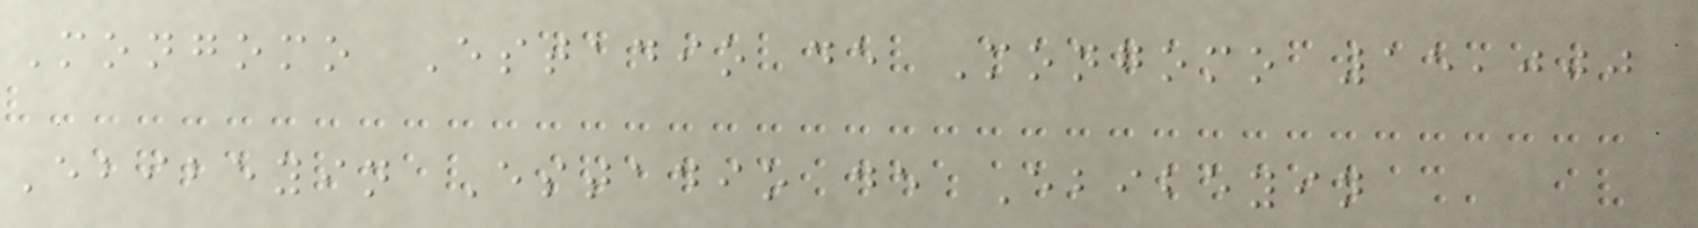Mongomo Estadio de Mongomo 15,000
Ebibeyin Estadio de Ebibeyin
